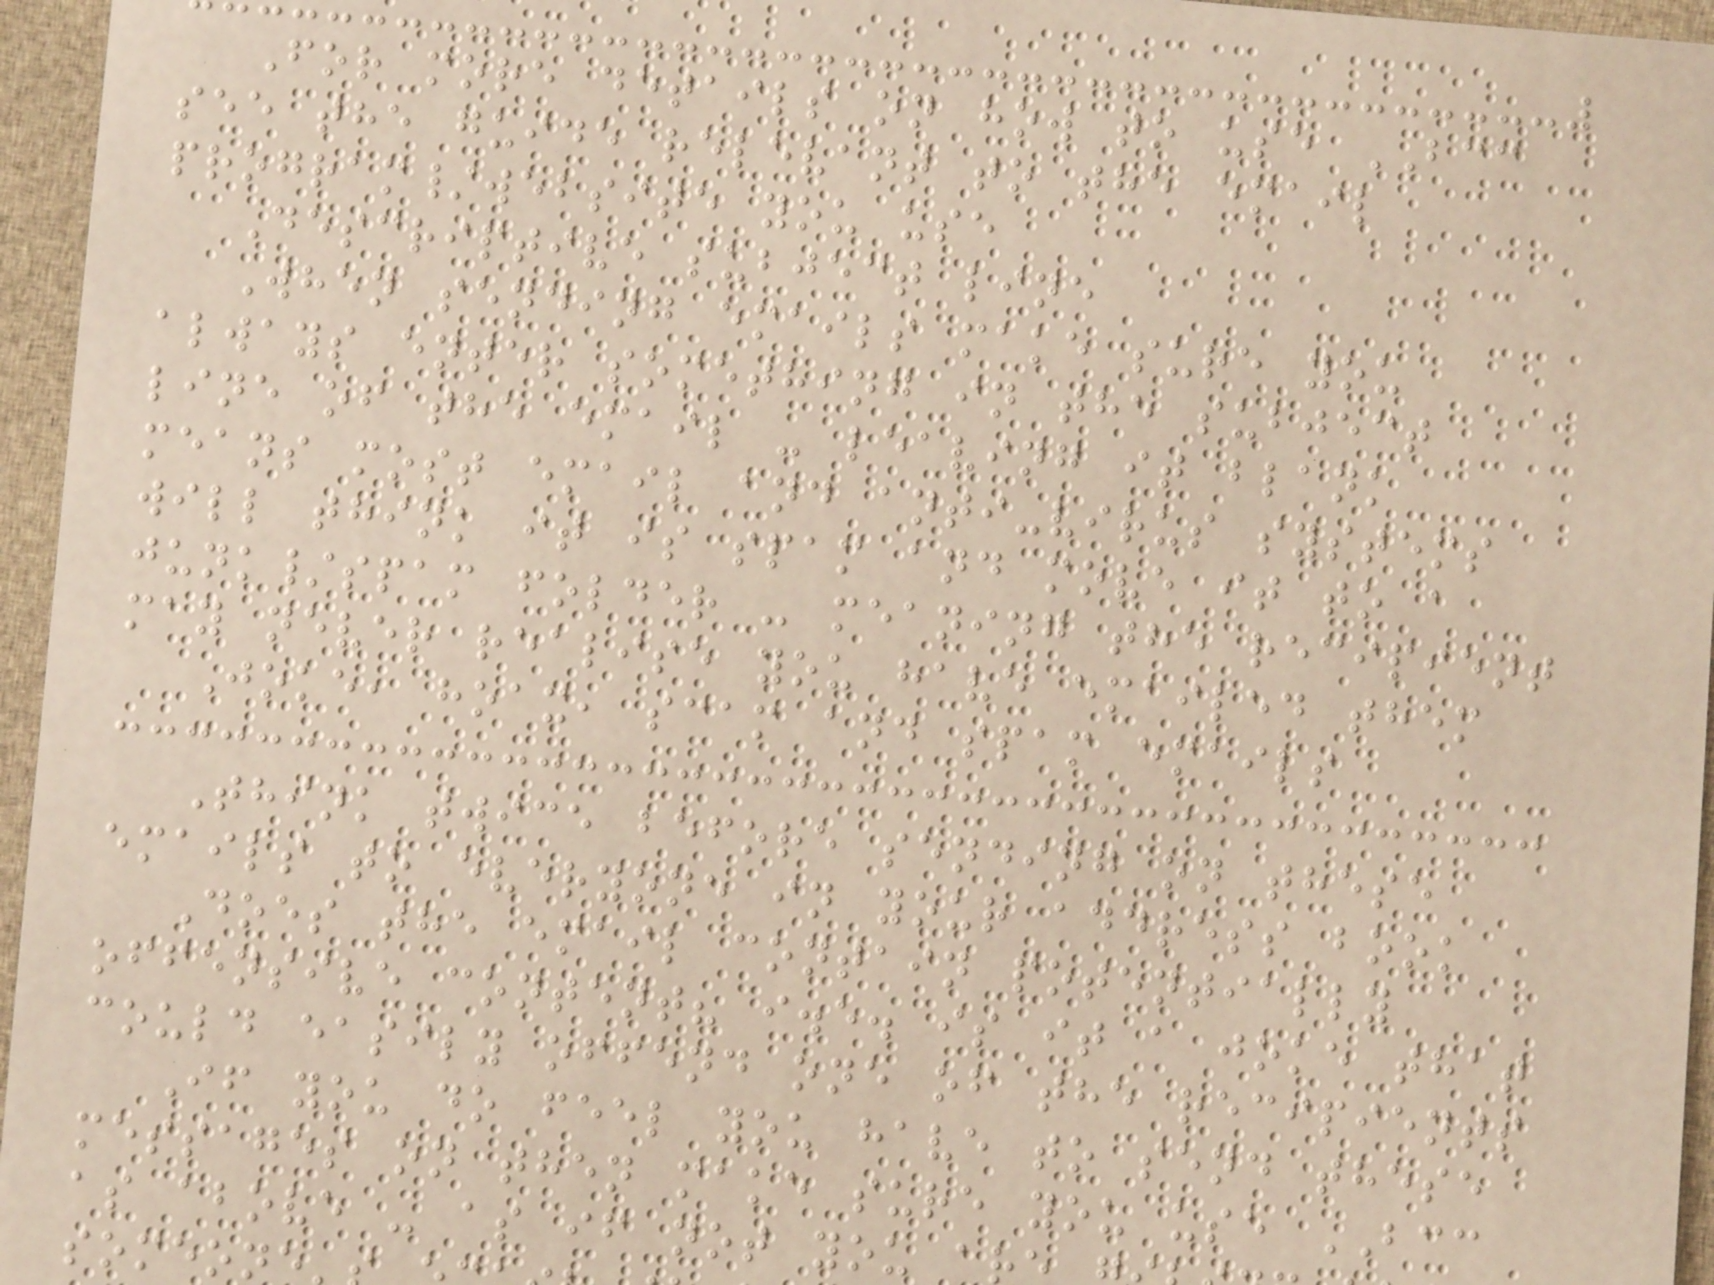For more details on how to use BCC
see the guide relevant to the email
program/website you use
Descriptive subject line
When sending emails make sure you
always enter something in the subject
line of the email - leaving it blank
means most email and anti-virus systems
will think it is spam and move it to a
junk/spam folder - meaning the recipient
may never realise you have emailed them
Joke, hoax, scam and spam emails
Think twice before sending on these
emails to everyone in your address book
Does the email contain potentially
offensive content? i.e. is it a joke that
could easily offend one of the recipients
If you do feel you have to send these
messages on then make sure you use BCC
as above - as if not you a
